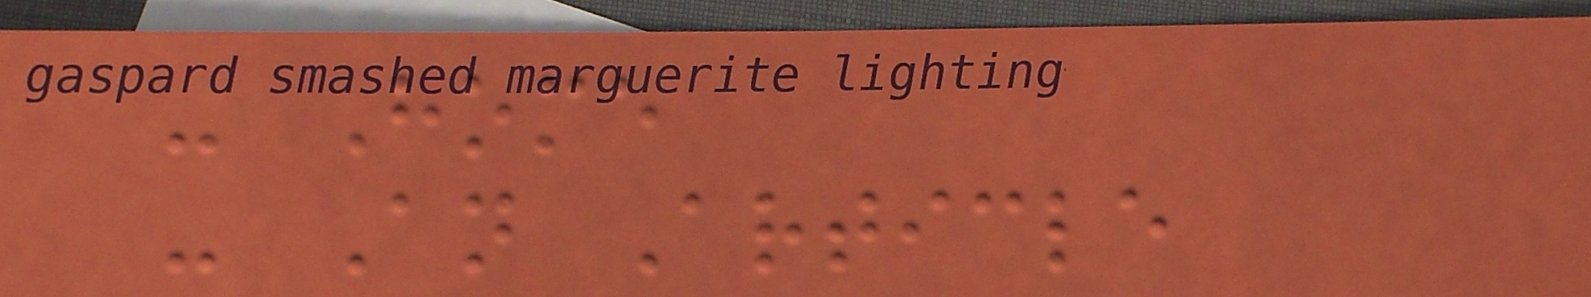- Home
- An Article
